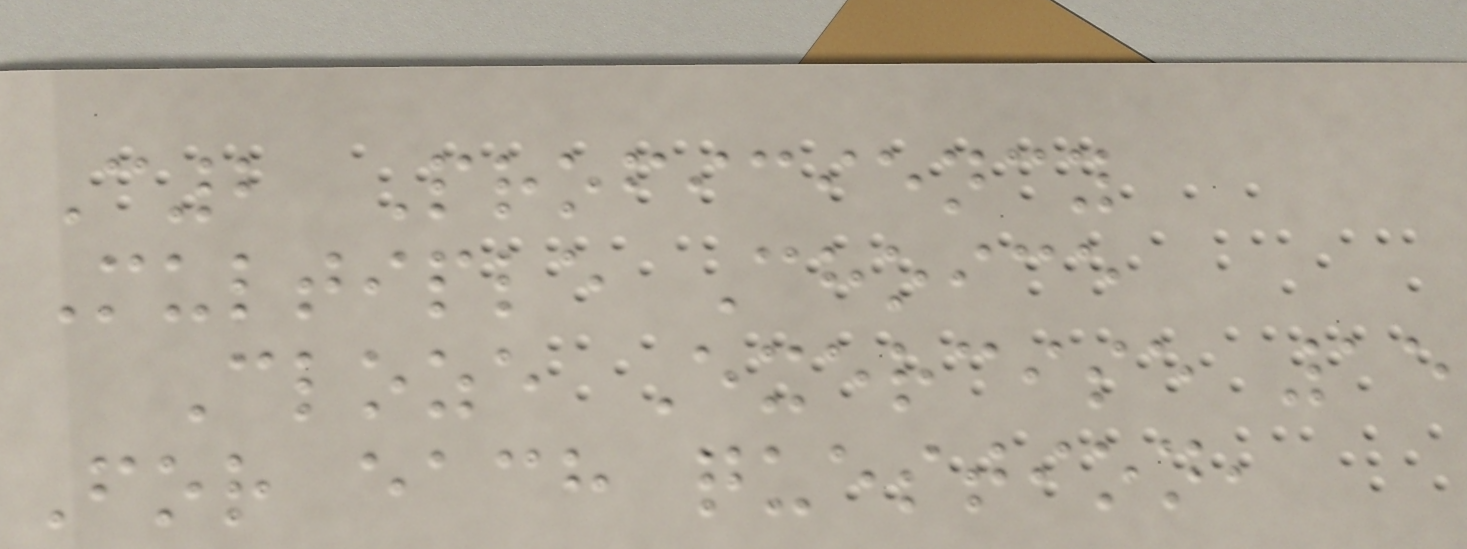C2 Proficiency
Multiple Choice
Cloze Exercise 15
For each question,
